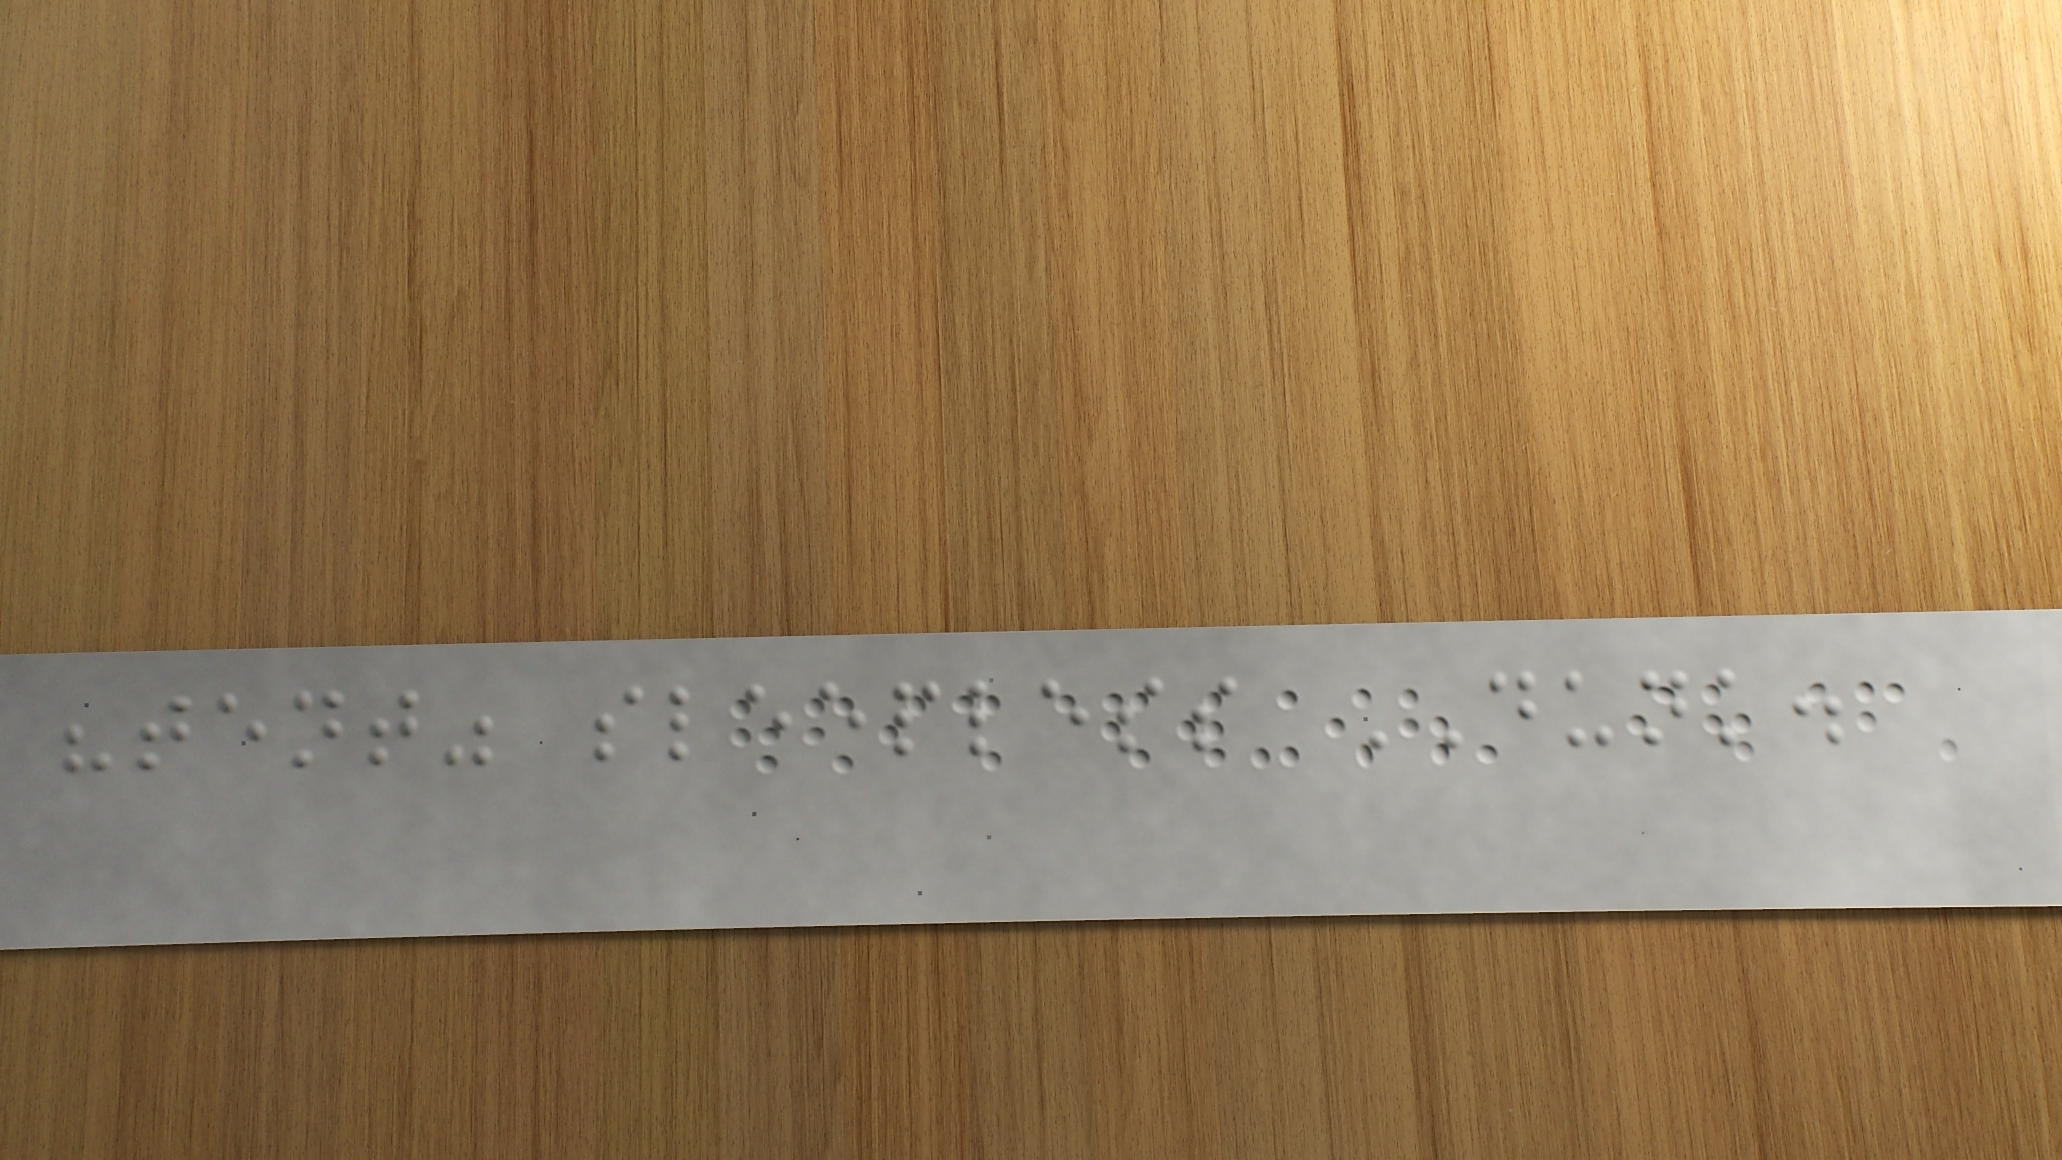"tent" sleepless DUNK.
